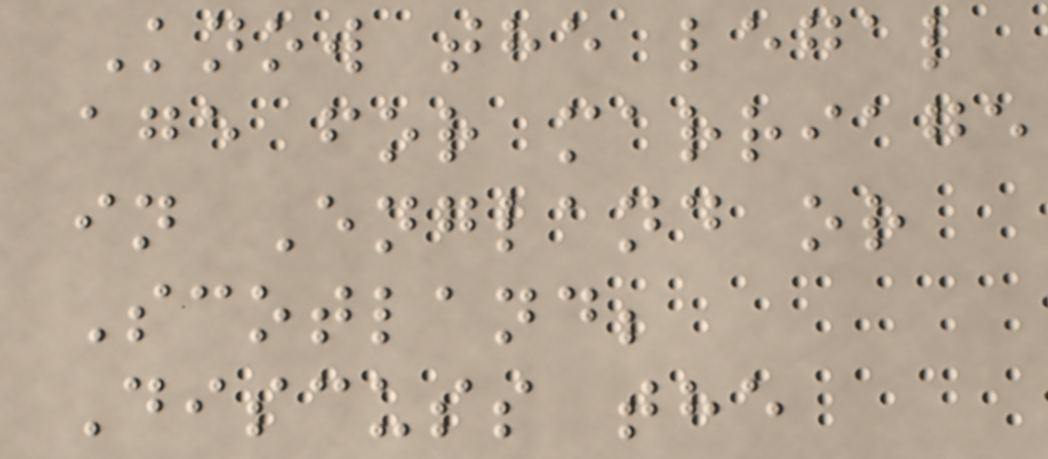Know the legal
age for marriage
in England or
Scotland;
Discuss the
